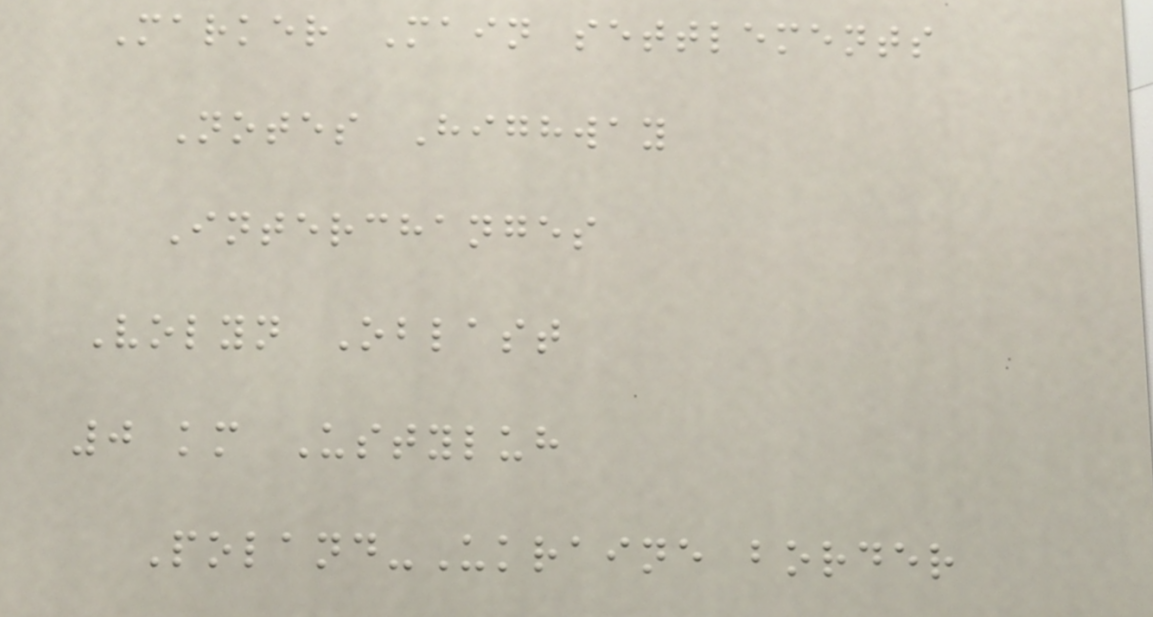Marker Main settlements
Notes Highway
Interchanges
Volyn Oblast
0 km Ustyluh
Poland-Ukraine border
